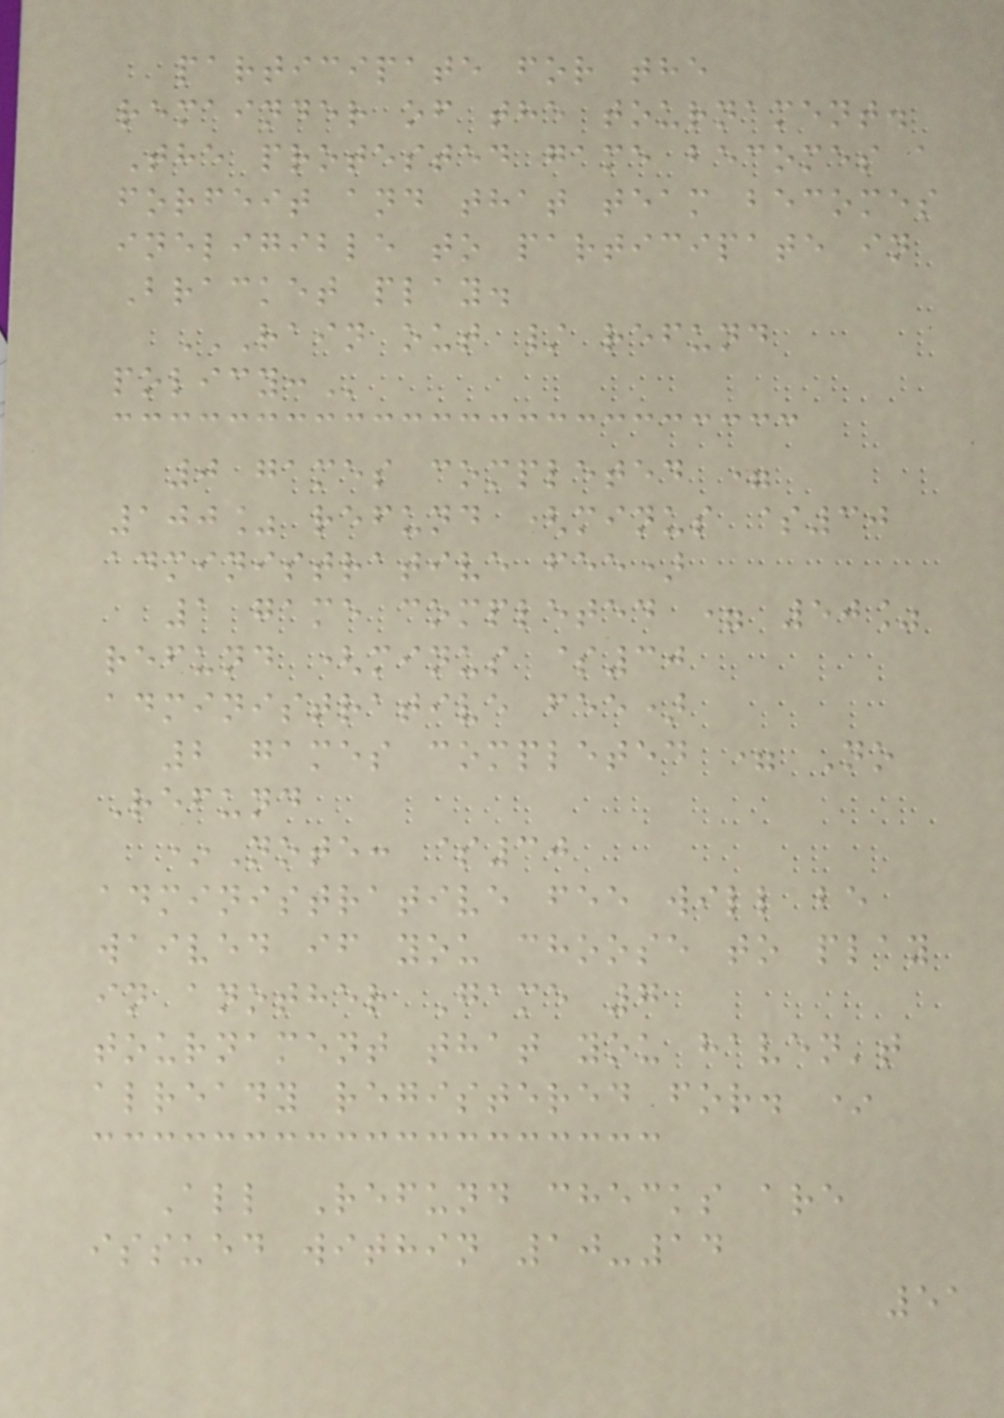participate for the
remainder of the tournament.
The protested game becomes a
forfeit and that team becomes
ineligible to participate in
Bracket play.
RAIN OUT / REFUND
POLICY:
0 games completed =
100% refund (minus $30
administrative fee)
1 game completed = 50%
refund (minus $30
administrative fee)
2 games completed = No
Refund
*Note: $30
administrative fee will be
waived if you choose to play
in another Game 7
tournament that you haven't
already registered for. *
All Refund checks are
issued within 10-14
51
